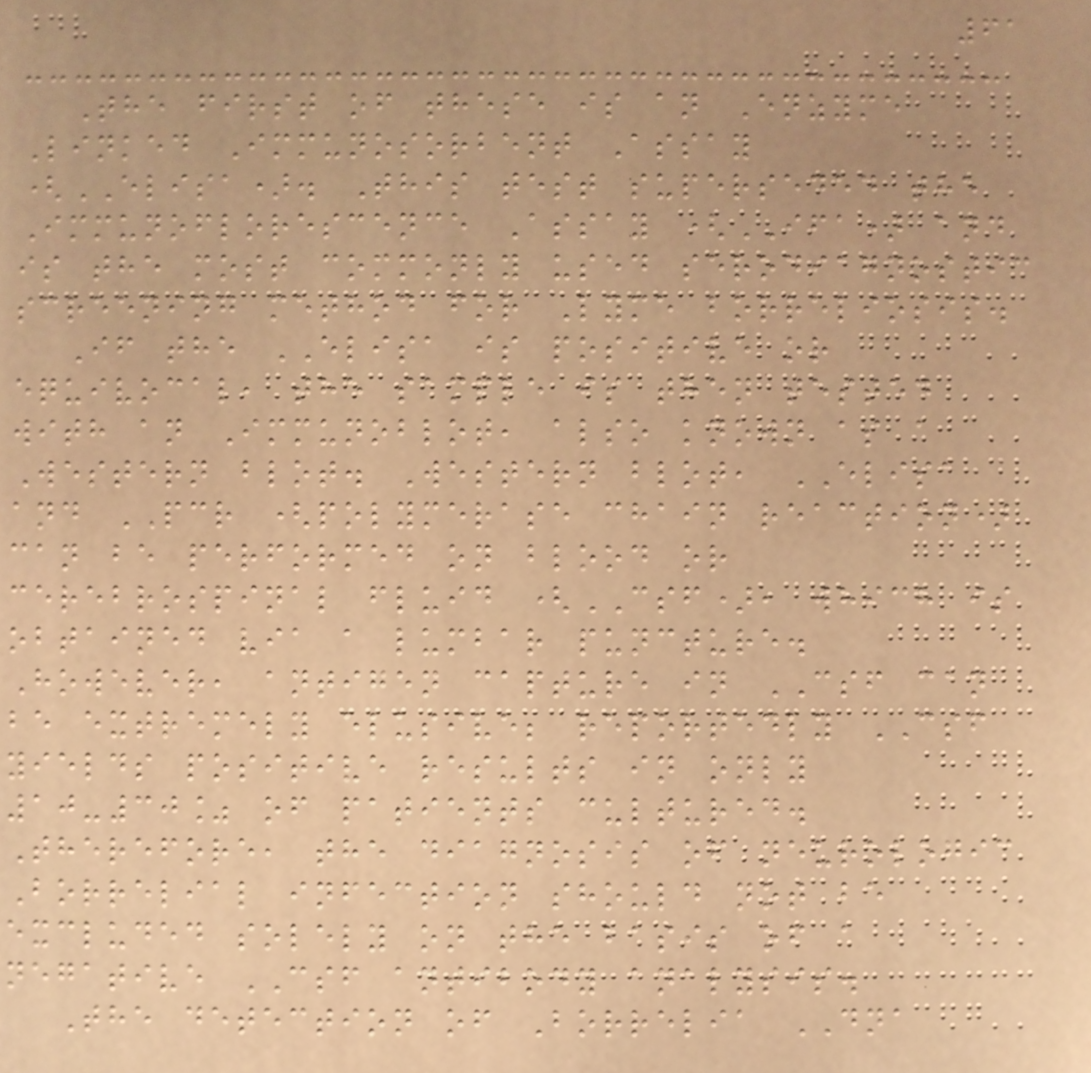61
The first of these is an Enzyme
Linked Immunosorbent Assay
(ELISA). This test superseded the
Immunoflorescence Assay (IFA) and
is the most commonly used serodiagnostic
screening method for Lyme borreliosis.
If the ELISA is positive or
equivocal, the sample is then tested
with an Immunoblot, also known as a
Western blot. Western blot, ELISA
and PCR (polymerase chain reaction)
can be performed on blood or
cerebrospinal fluid (CSF), which is
obtained via a lumbar puncture.
However, antigen capture in CSF can
be extremely elusive; reportedly CSF
yields positive results in only
10-30% of patients cultured.
Therefore, the diagnosis of neurologic
Borrelial infection should not be
excluded solely on the basis of a
negative CSF antibody analysis.
The detection of Borrelia DNA
